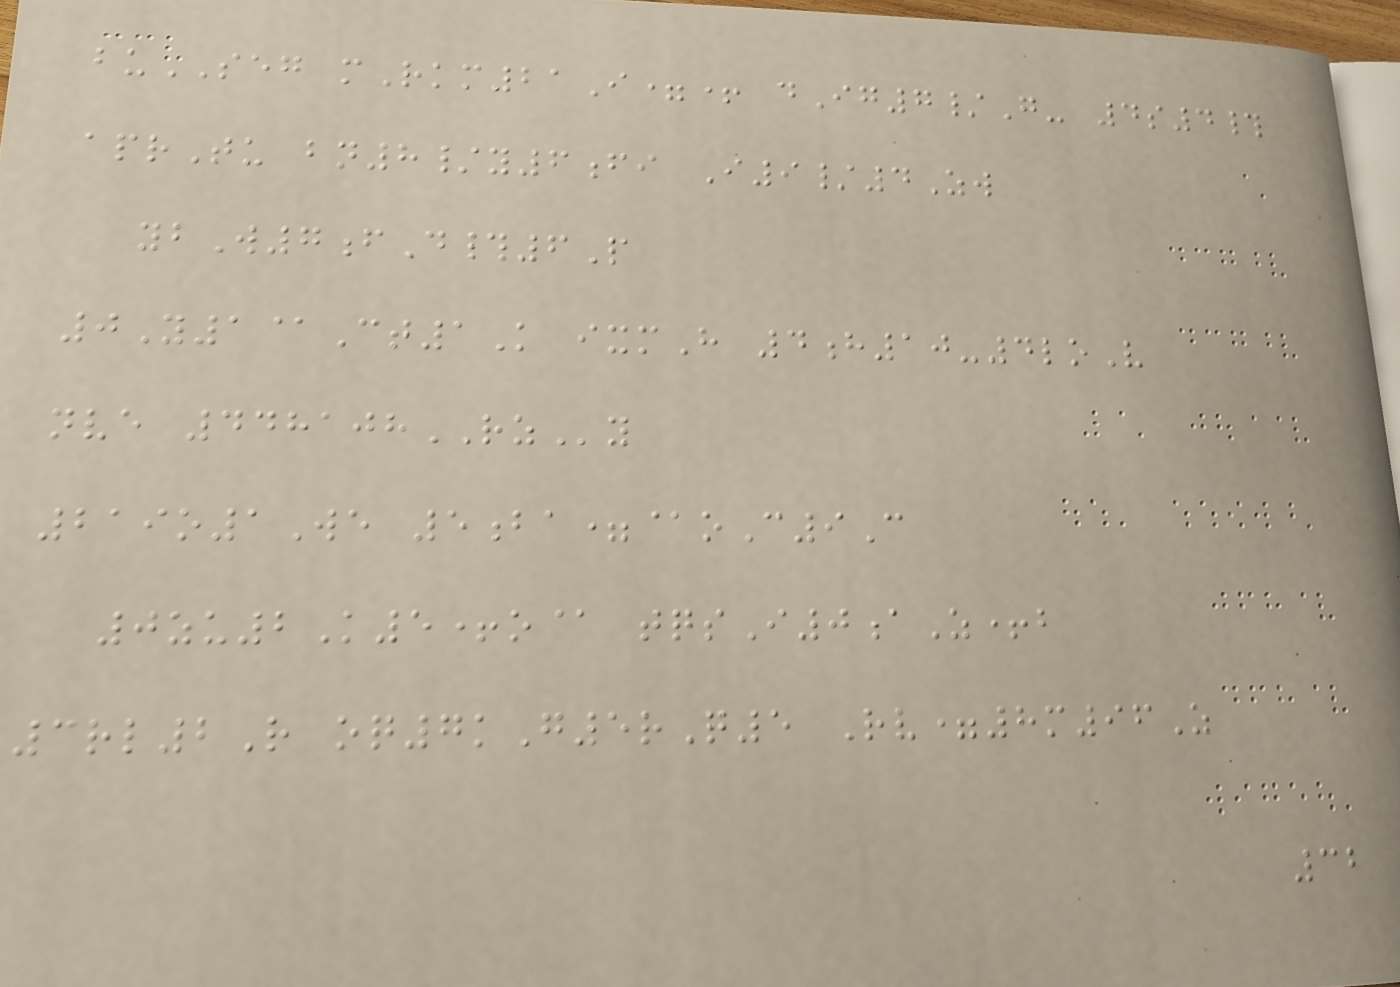buSEG mRkm21I=+ dIg7/G- 4s4#
aprTu bn8/y6fi I9/4Zw
ybW7fD#6P
0Y1@Ct1K ixmH 4h10-4loV
nve 448108RZy
219o1We 5ba=@oC9C
0zu2K5+o@ tqsI0aZ+b
3rl2R oq7kG5rQ5 Rv=8m96Z
32
